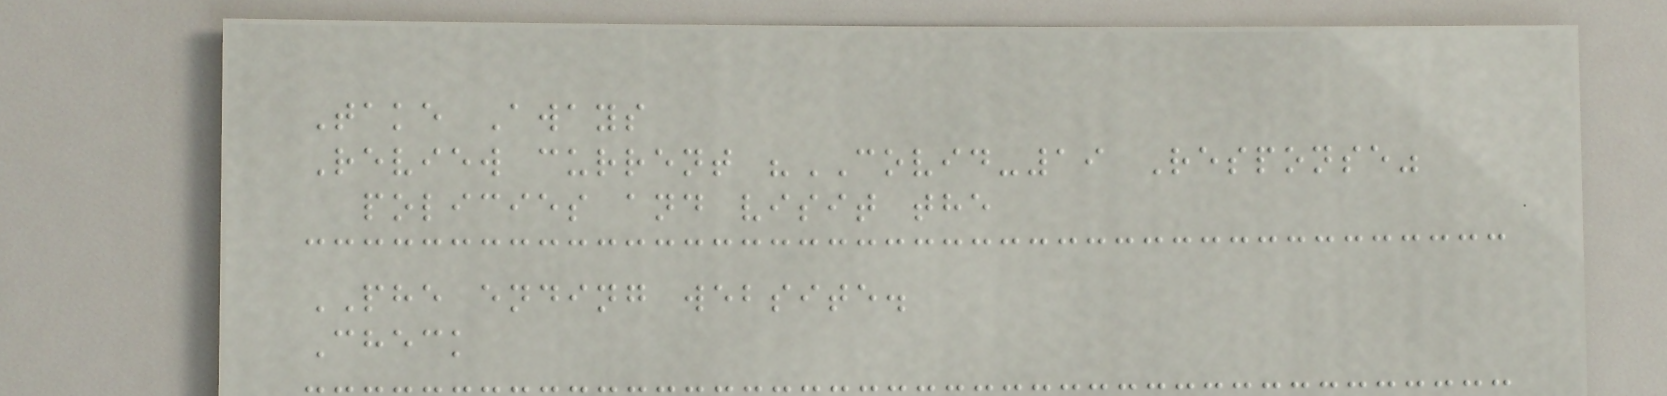Take Aways
Review current "COVID-19 Response"
policies and visit the
PHE ending website.
Check
